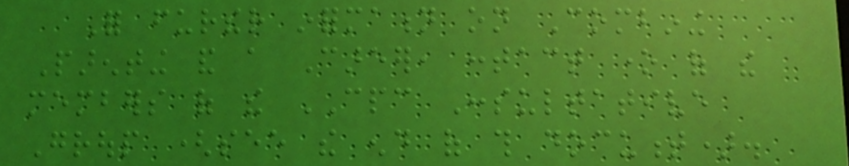For further information on Combining
Parenting and a Career, contact one of the
members of the CPC Consultative
Group (see the end of this document).
